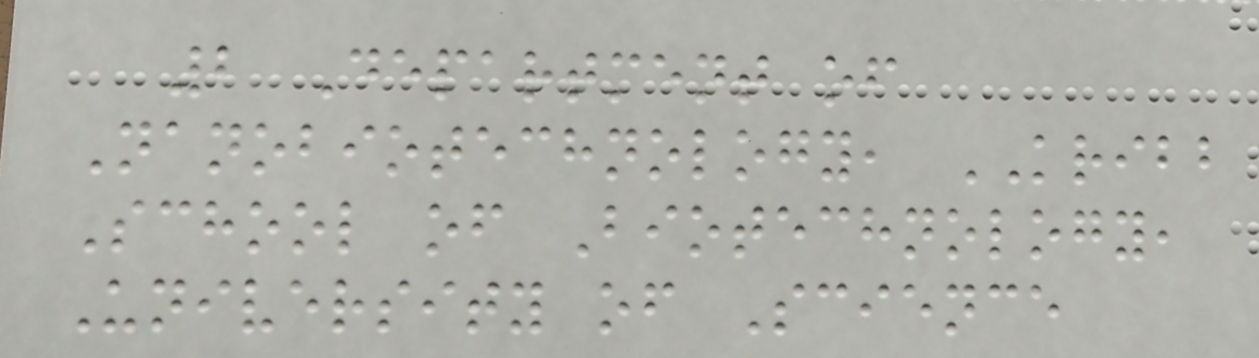2 Department of
Nanobiotechnology, KRIBB
School of Biotechnology,
University of Science
